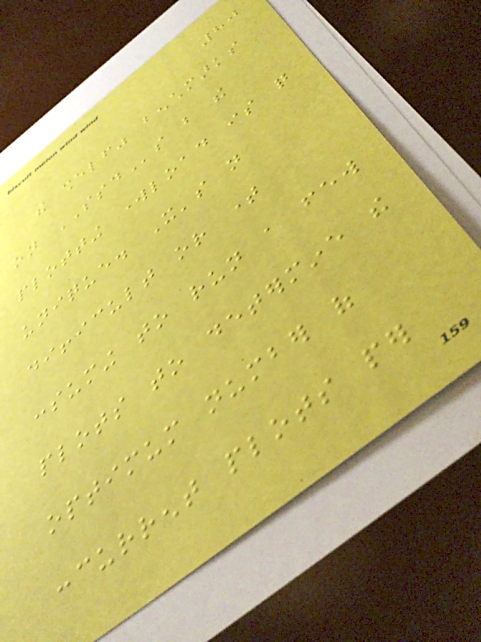80
the shelf" benchmarks
on SSDs but the
plotting workload is quite
unique. It's not
difficult or time
consuming to run a few
plots to determine the
optimum number of
concurrent plots per
